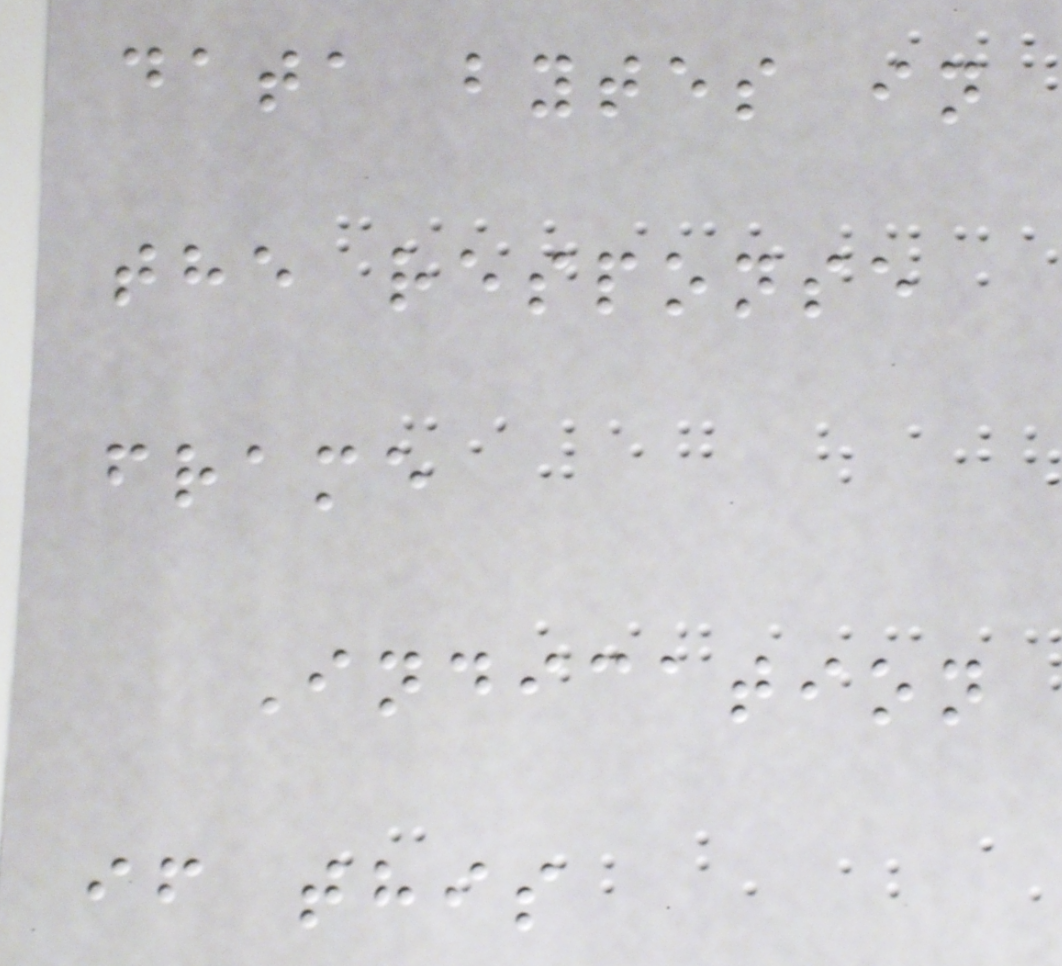data bytes in
the response
frame
Indication
if this
